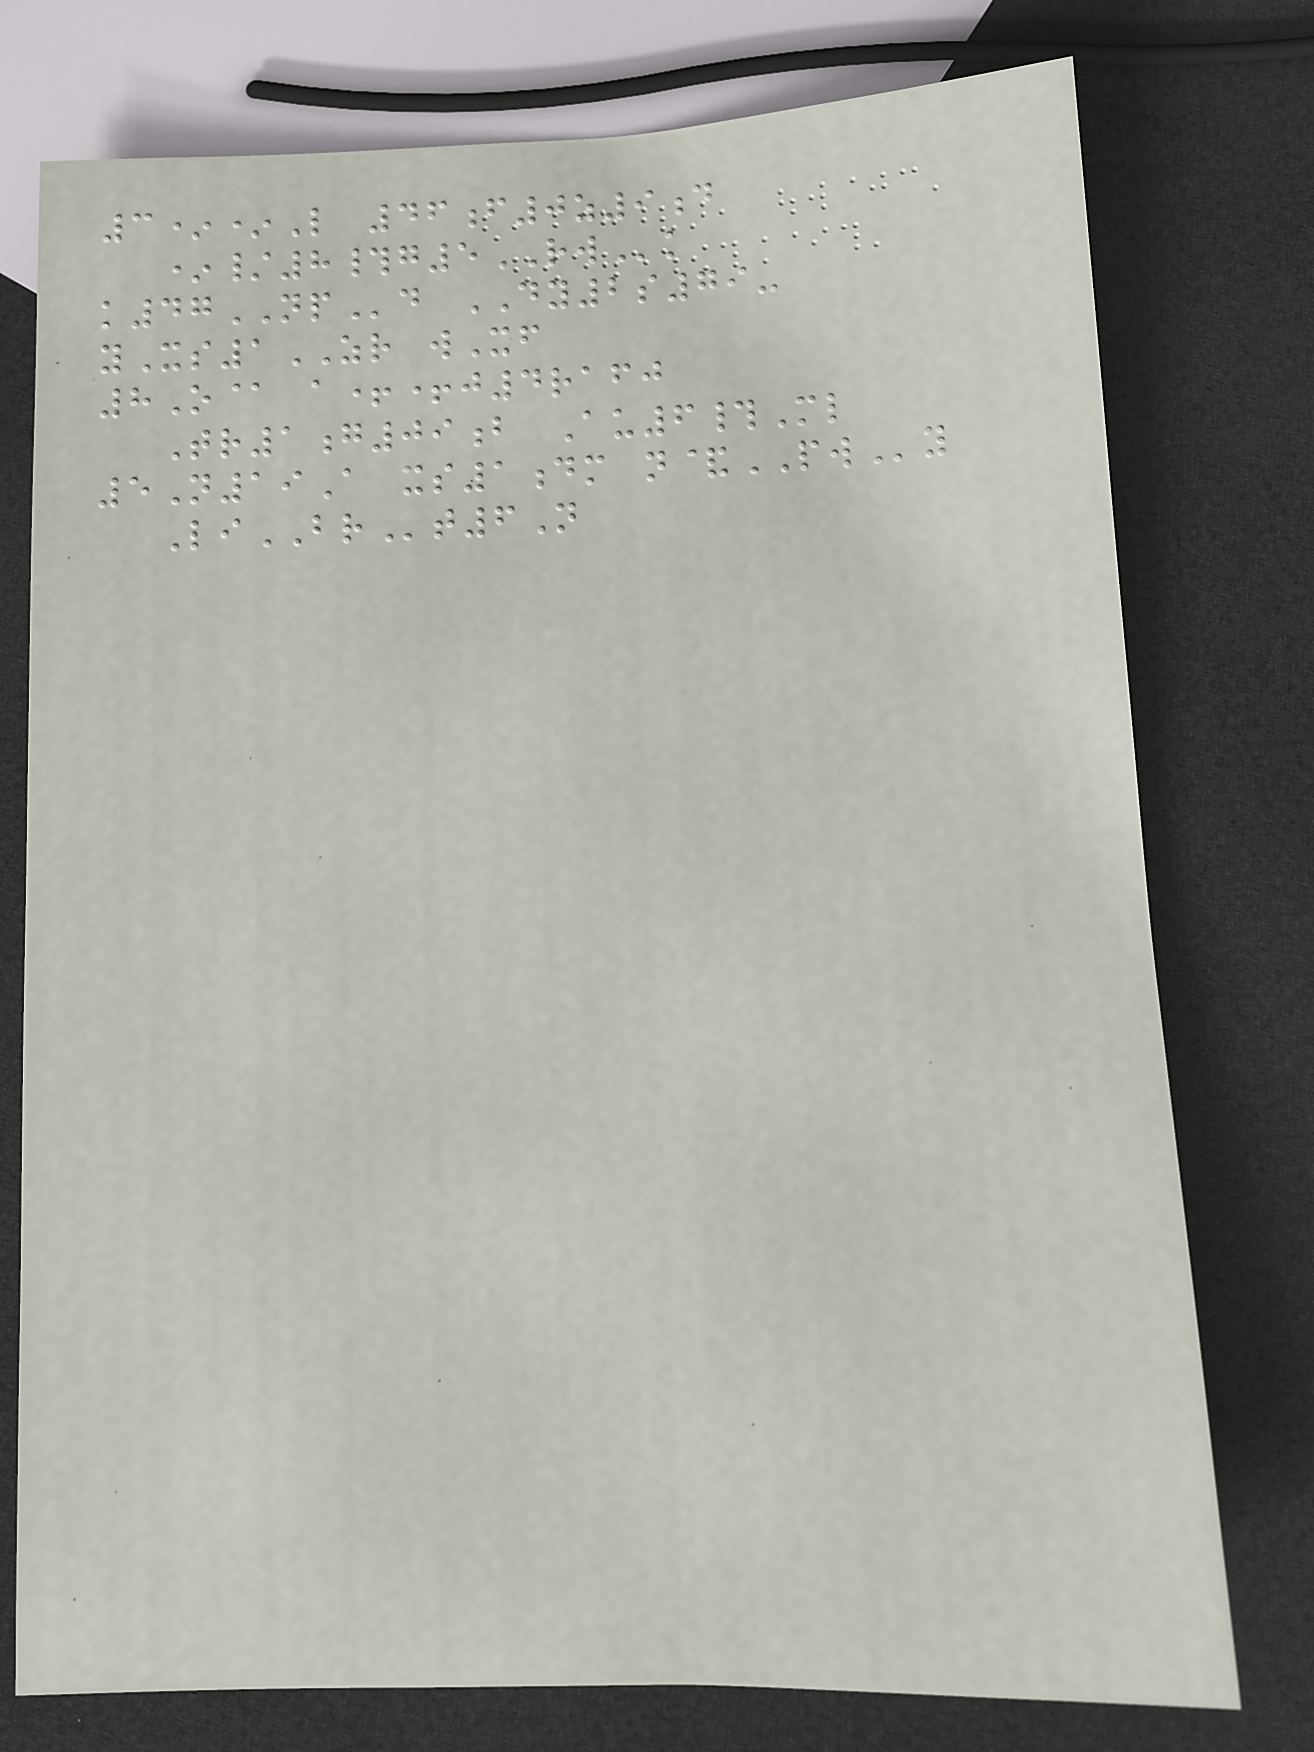3**L 46f0z9d
*/8#g5RWk
k47NPd DY2s79-
yXs1ZR wXf
8O@ a++j4rafj
Tr1g09b Au6#Ml
5N19A xs1dm n&PWy
LiBRt6N
